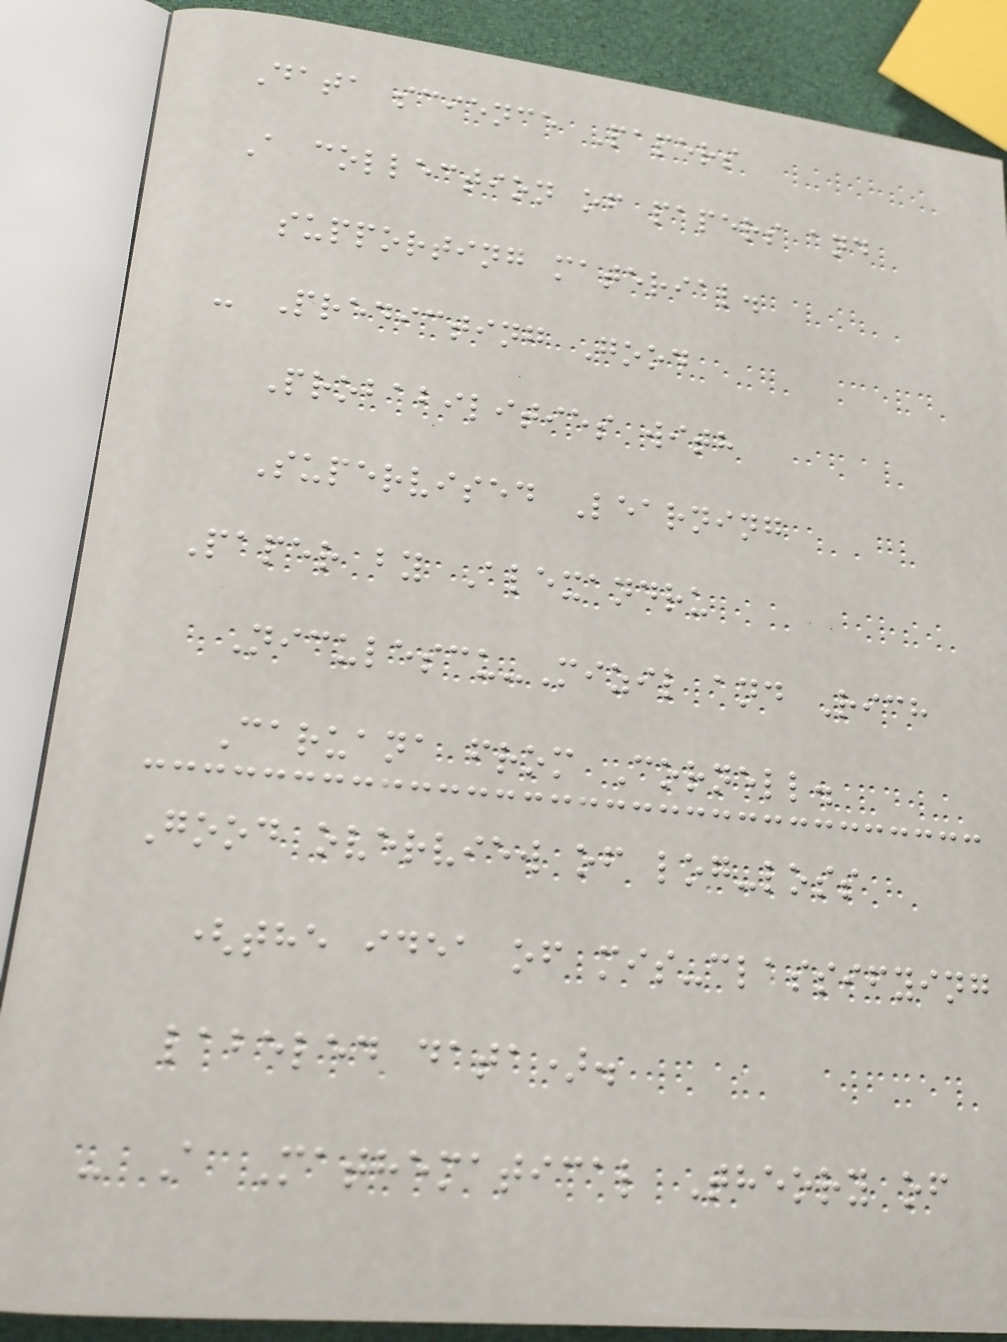Data science Papers
A collection of papers and
supporting material.
- Predicting Good
Probabilities with
Supervised Learning
Paper by Alexandru
Niculescu-Mizil and Rich
Caruana from Cornell.
Good overview of log-loss
(the idea of mis-classifying
labeled data).
- A Mathematical Theory of
